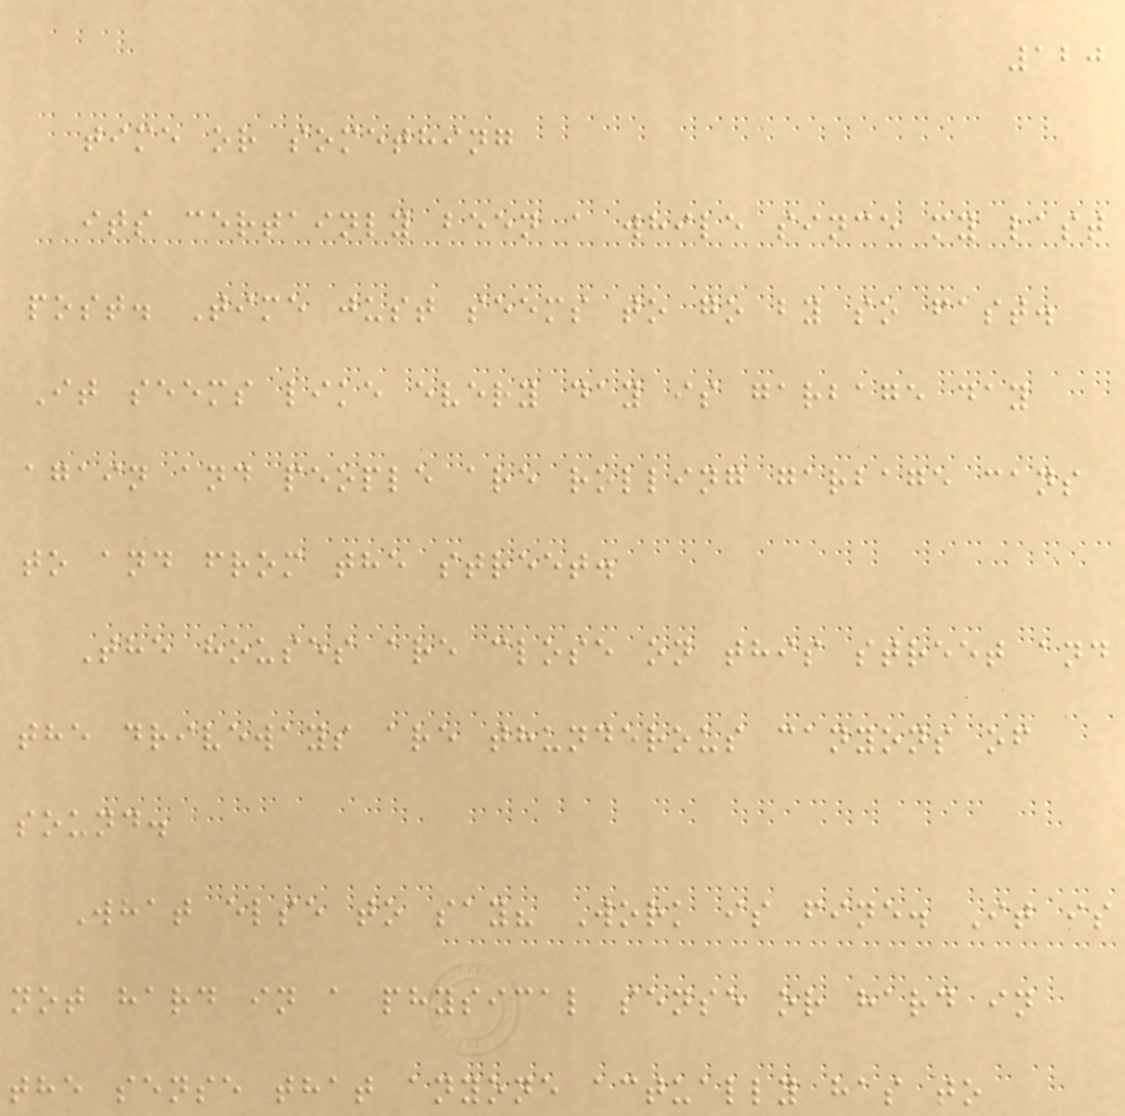120
time or something
its certainly been a while since my last
post. Time just seems to go by so fast.
It seems like every day is garbage day
again and people are rolling garbage cans
to and from the street.
The houses are close on this street and
the driveways are thunderous canyons of
sound.
What else to say? Work is fine. It is
not hard in a physical sense or hard in
the sense that anyone actually has to
